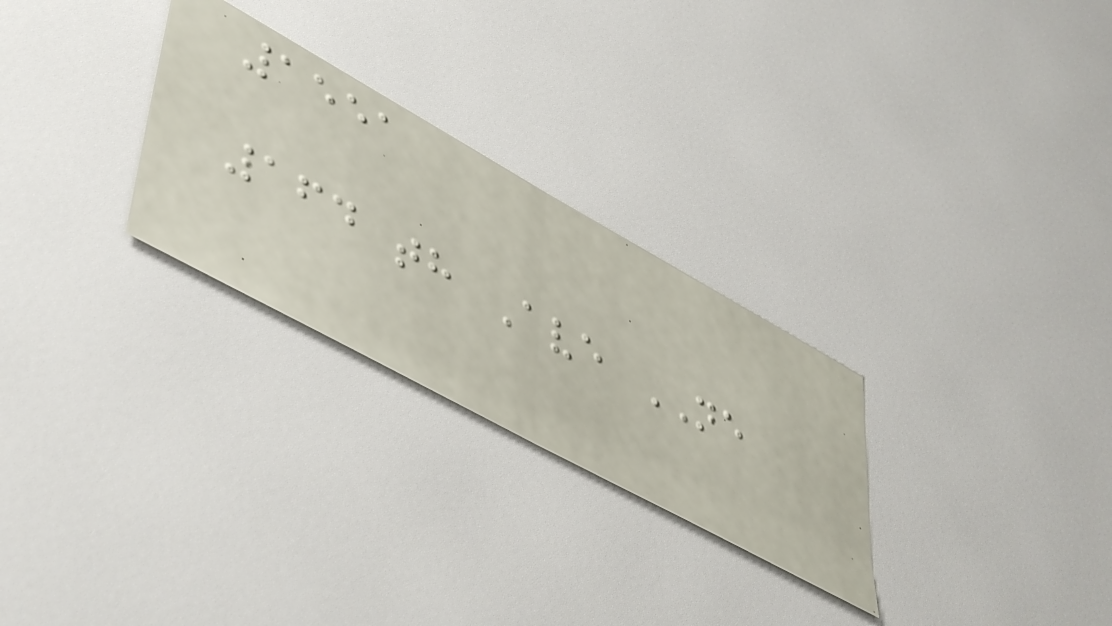1551
164 th Ave NE
